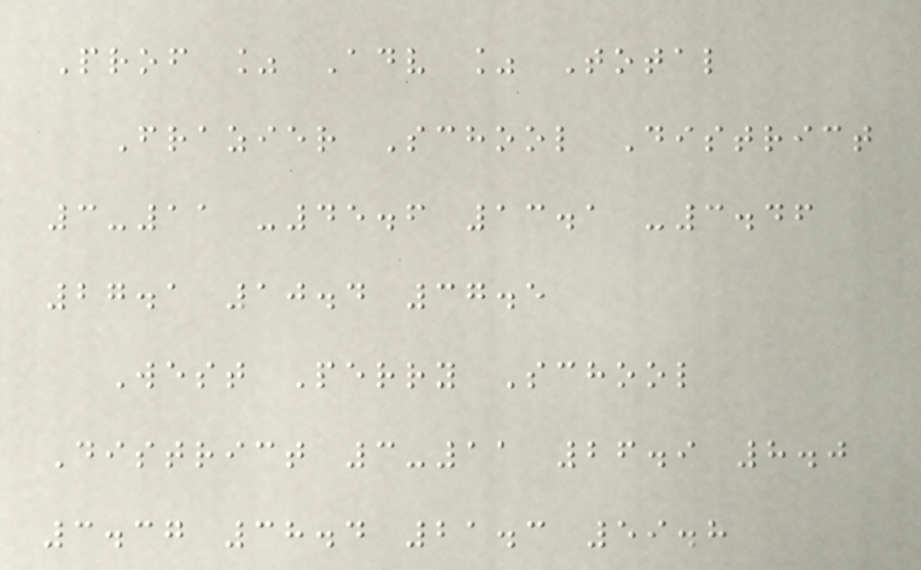Prof % Adv % Total
Frazier School District
3-11 -45.6 13.1 -3.46
27.1 10.4 37.5
West Perry School
District 3-11 26.9 8.0
3.37 38.4 21.3 59.8
